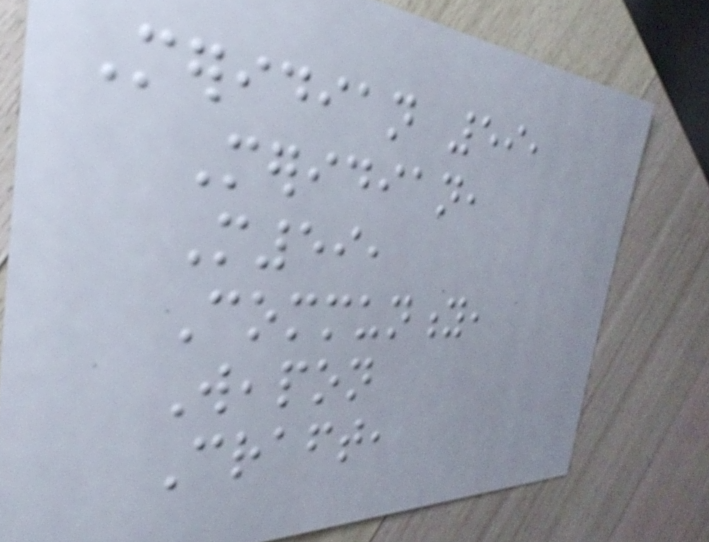Meridian 59,
Meridian,
M59,
Community,
Weapon
Craft,
